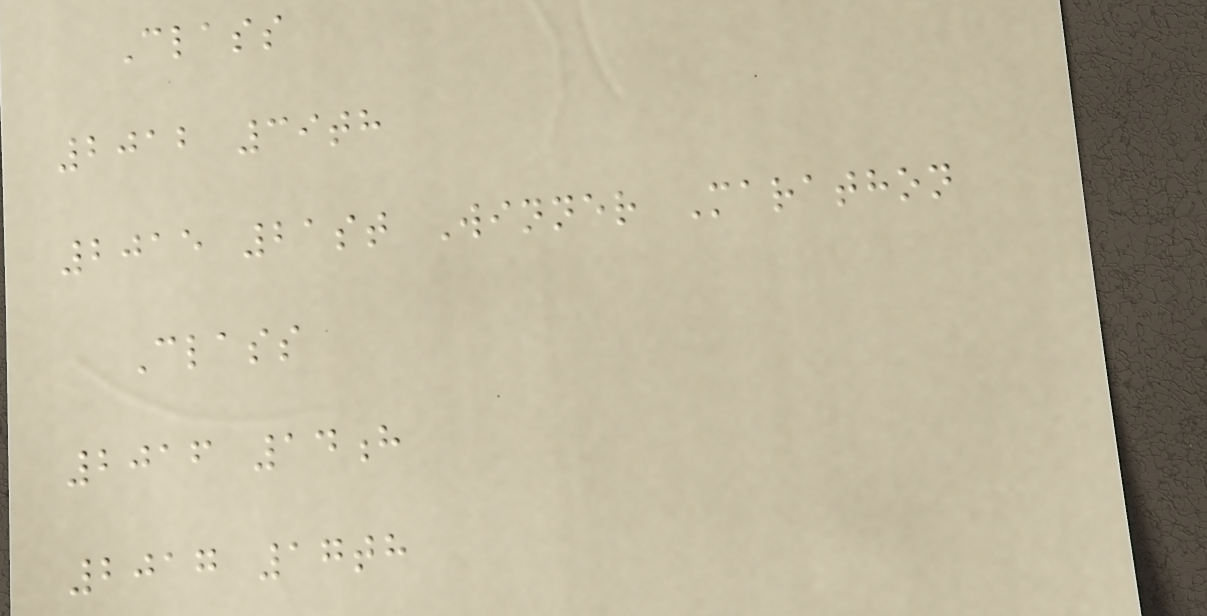Class
2012 39th
2015 21st Winner Marathon
Class
2016 14h
2017 17th
